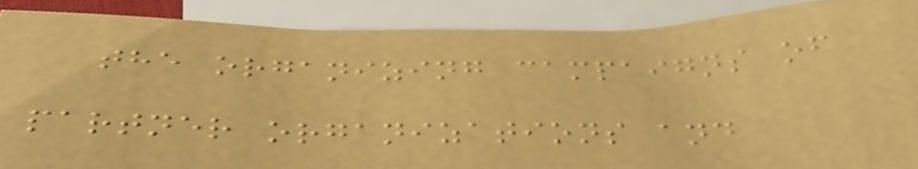the organizing campaigns of
partner organizations and
